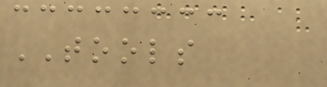TOOLS
